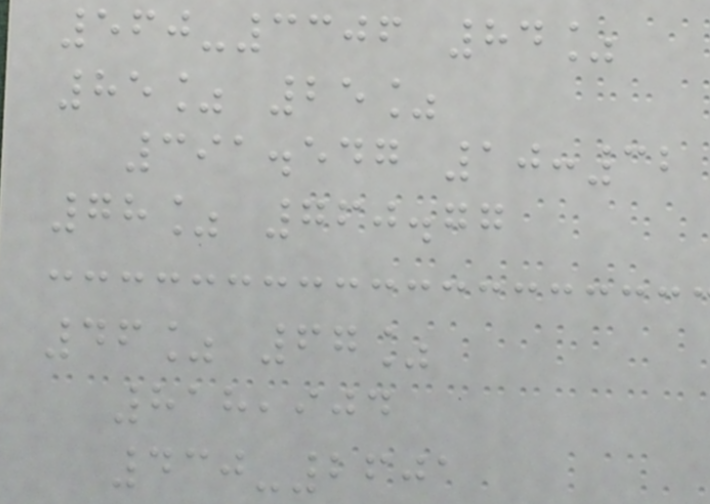560-3306 84%
85% 25%
391.547 10:32
78% 760.77
46% 67%
818,904
430-2601
